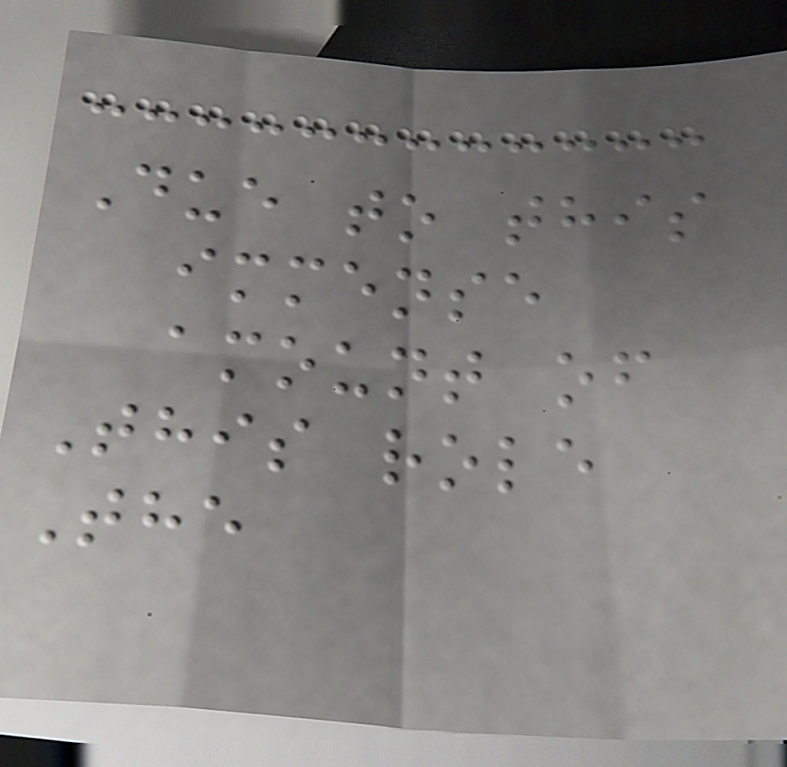Due to this
immense
amount of
This role
The
